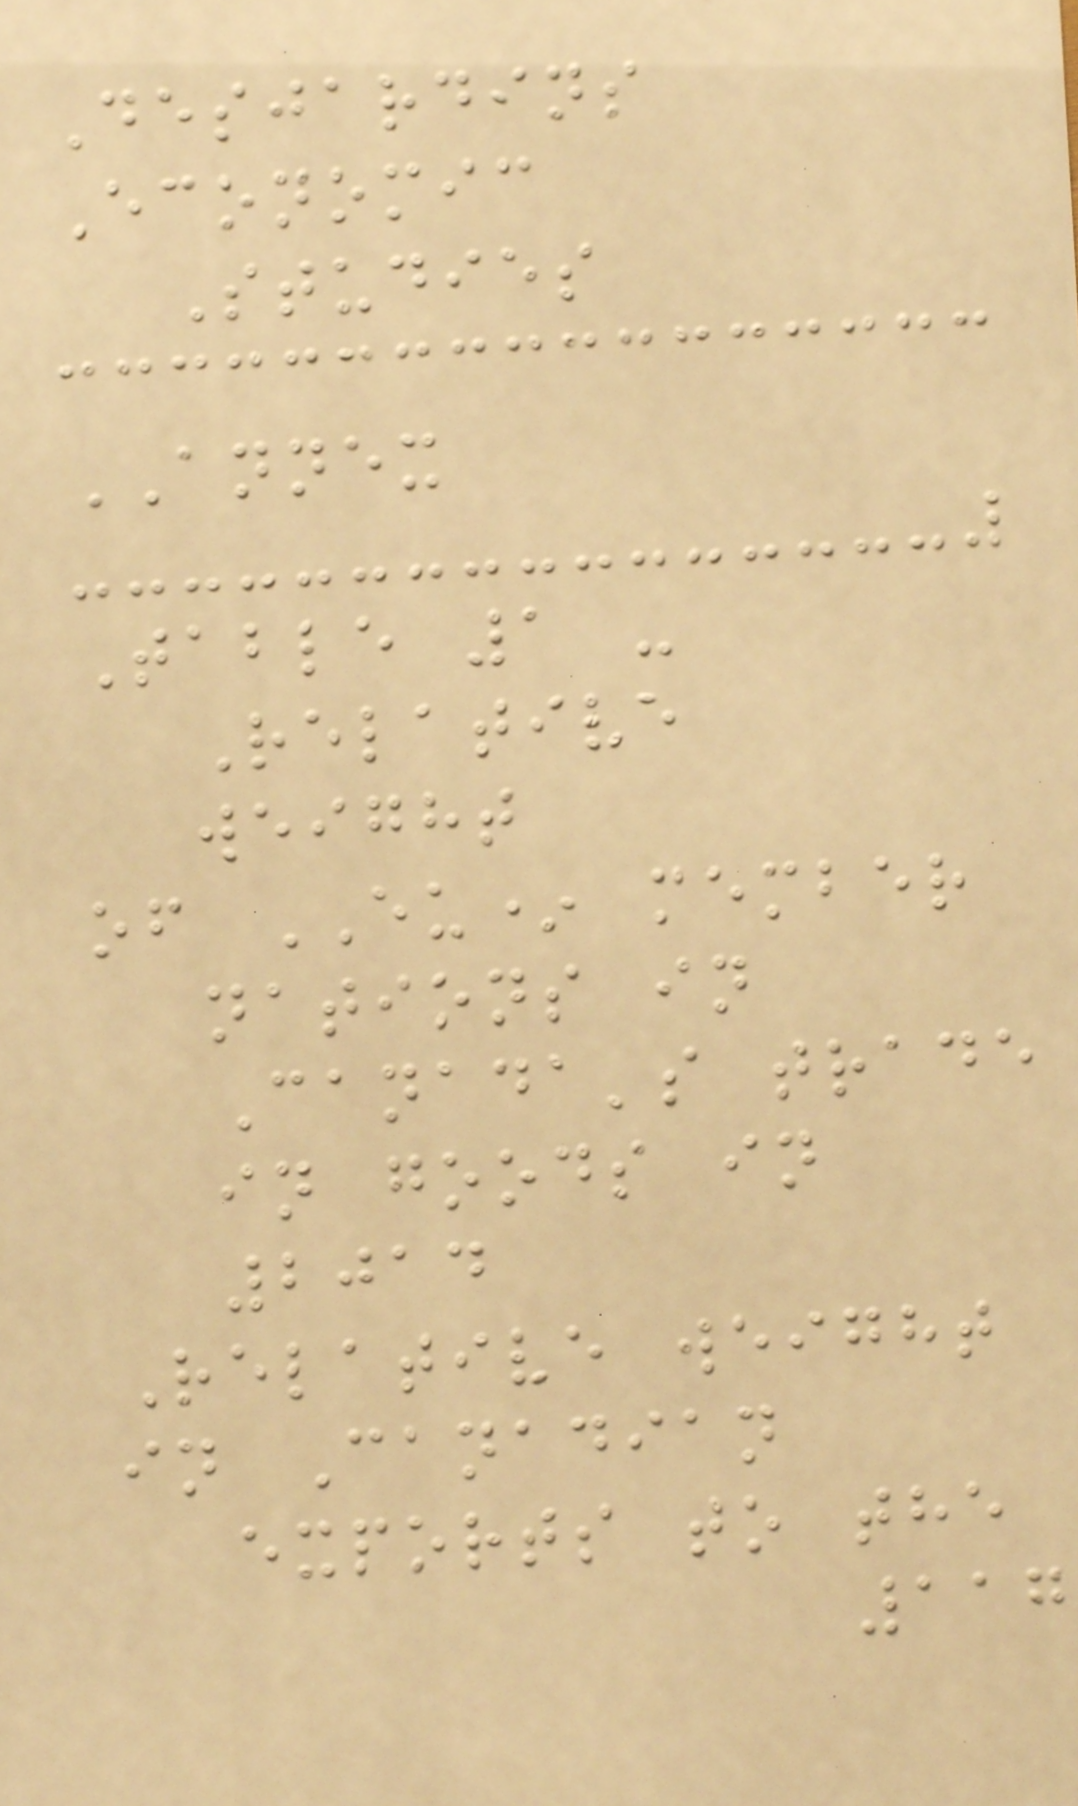Desjardins
Economic
Studies
ANNEX
Table 1 -
Relative
weight
of EU* member
nations in
Canada's trade
in goods in
2014
Relative weight
in Canadian
exports to the
117
